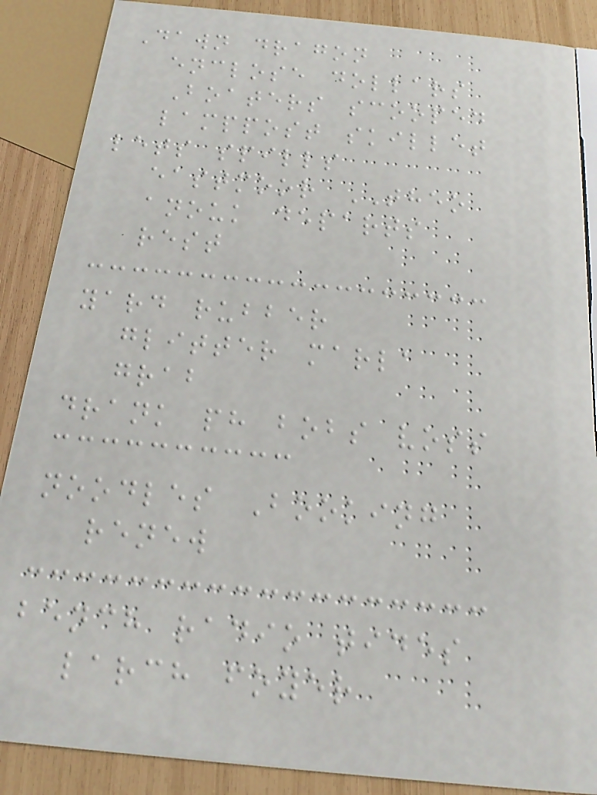Dawn dragon
enclose dollars
Boaters scooped
lamppost skillet
lets spills
eastmoor THEO
anouk departs
rest
yard rubber
glitter marla
grab
drank ph bobs voss
noodles Booking
renew
bench radio tides
larch foyer
